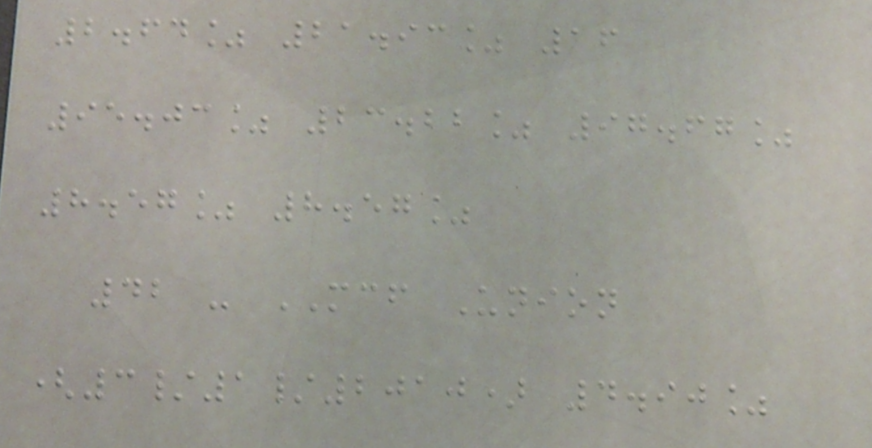2.64% 21.93% 16
95.03% 23.22% 97.67%
8.57% 8.57%
42 - MCF Union
(3/1/2010) 4.90%
